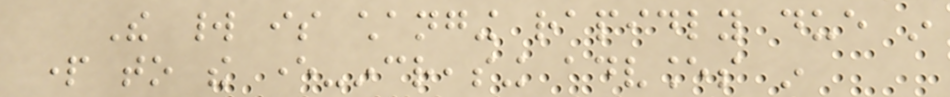The world is changing rapidly due in
part to the ever-increasing advances in
